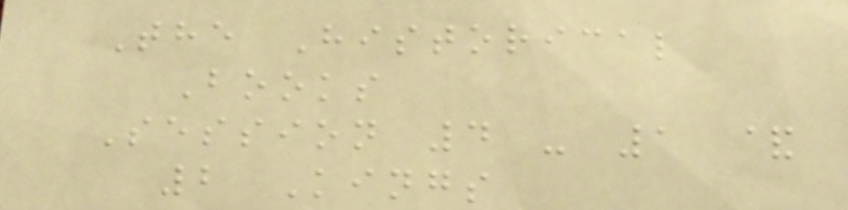The Historical
Books
Session 4 - 1 &
2 Kings
